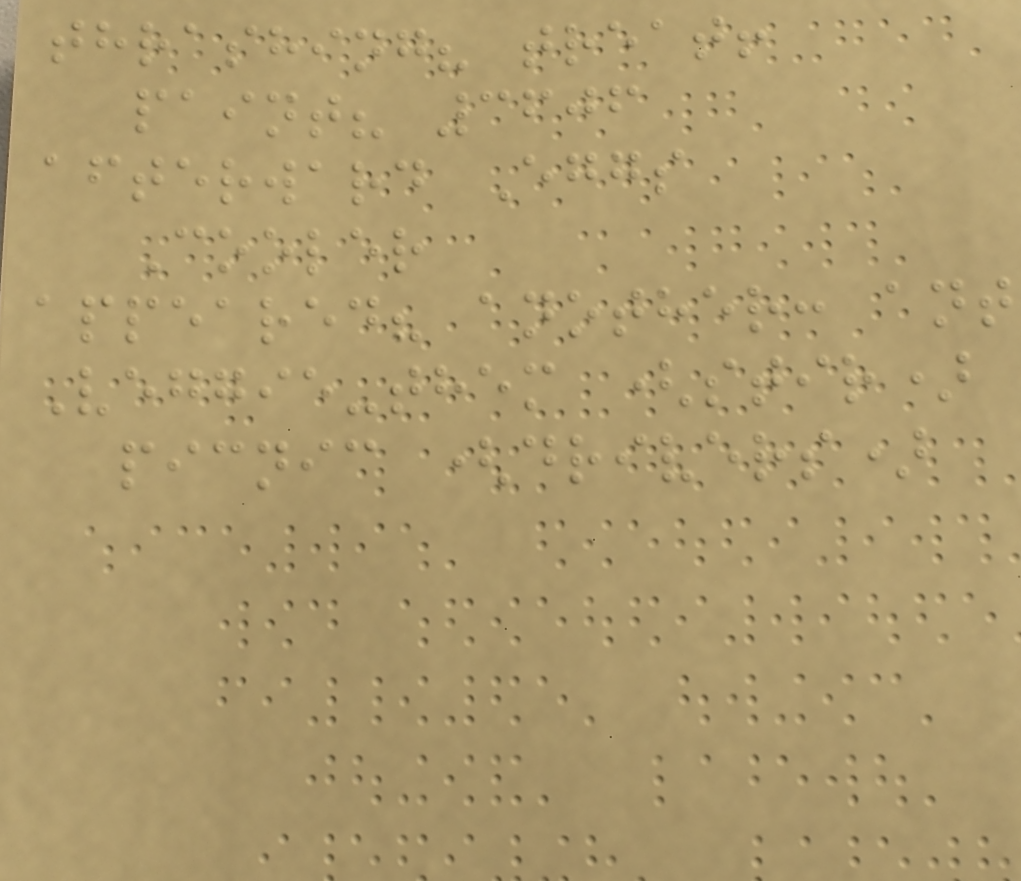thrashing? treat!
paint? 3606
afterward Eggs
Cooler
appeared? another: ant
Veggie-them (stir)
picnic (drivers)
